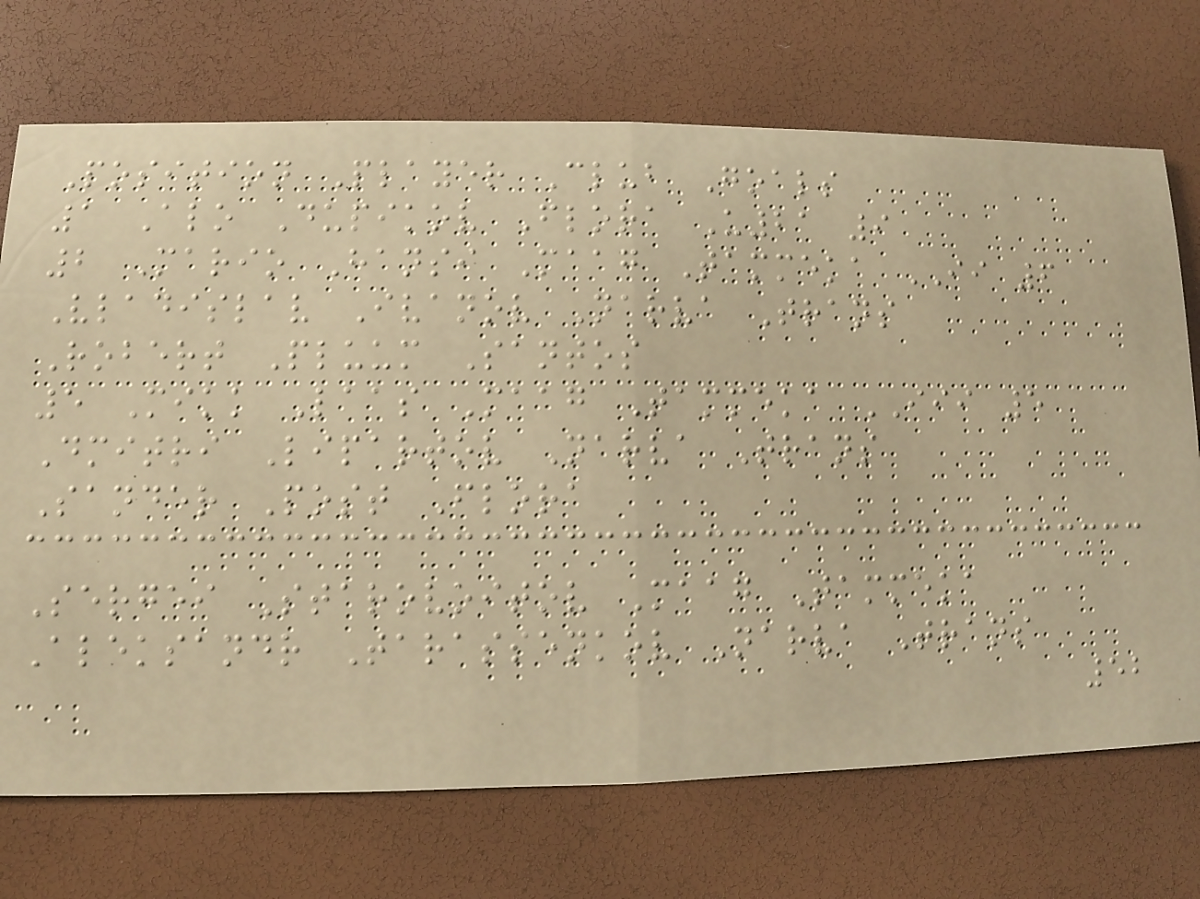Position Player Club Goals
1 Alo Dupikov Flora U21 9
2 Mario Hansi Maag Tammeka II 6
Vladislav Ivanov Narva Trans
Robert Pluum Santos
5 Mikk Laas Maag Tammeka III 5
Dmitri Lipartov Narva Trans
Sander Post Flora
Sergei Starovoitov Maag Tammeka
Aleksandr Tarassenkov Narva Trans
52
